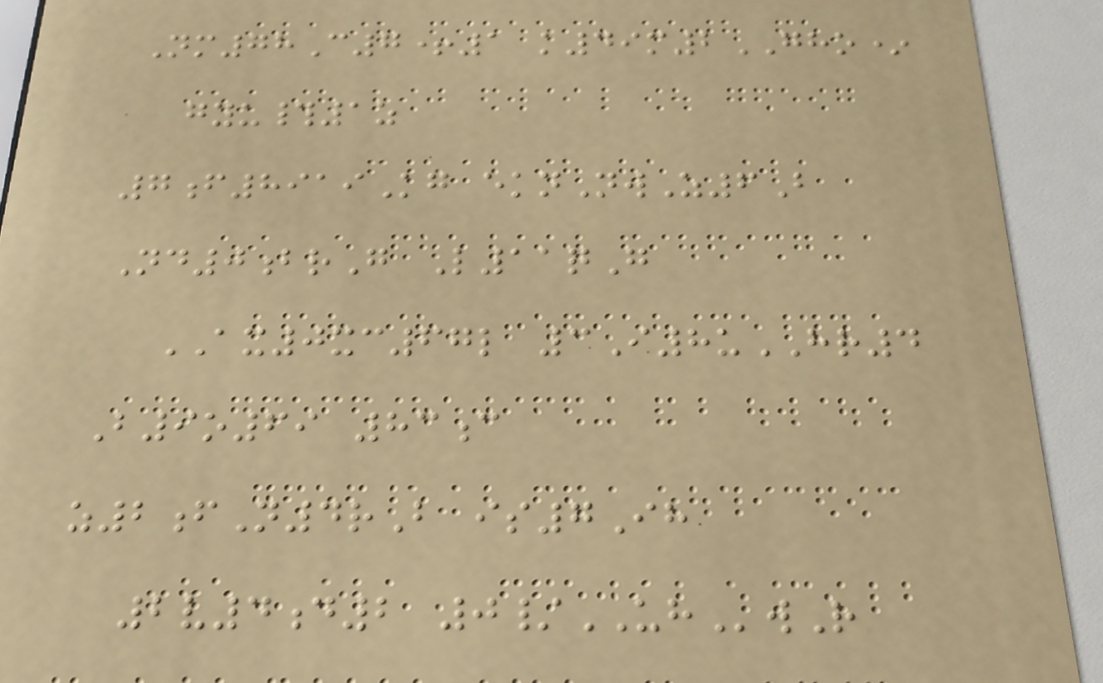Nm78C7+1 k49m2GHO*
gyu#1z
7f8919Kg eknNwZ6B
Nd0brG L11qG
AX0xc67l 3I8uHR4
B9o69 83c
z2fN4rB is7Ih
2v4d2 0/UHwR
